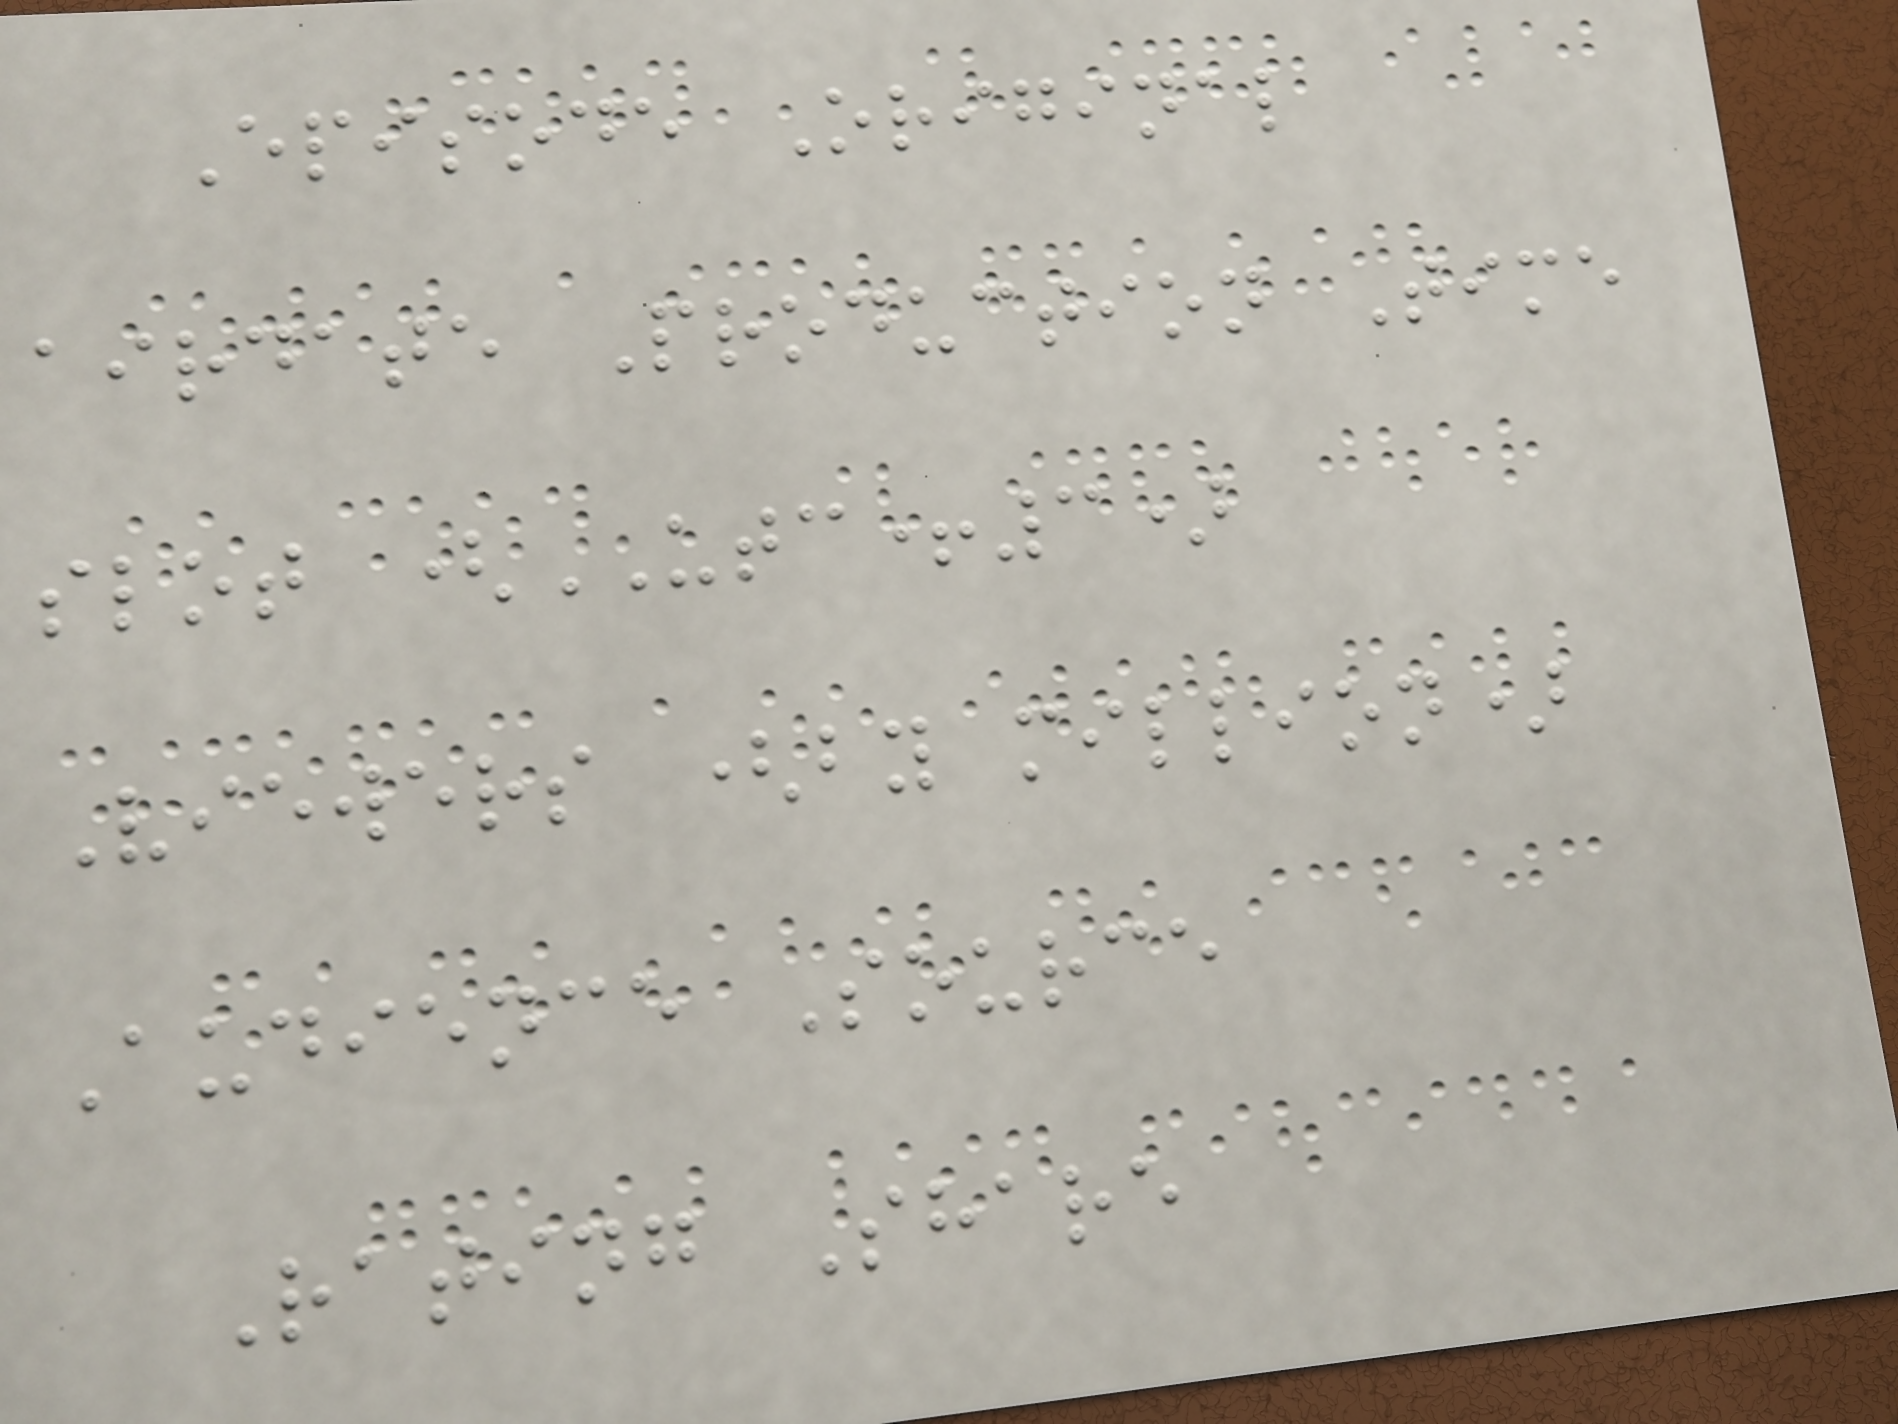Episode Original
airdate Production Time
slot (UTC+3)
Viewers (by million)
Audience Source
Rating Share
